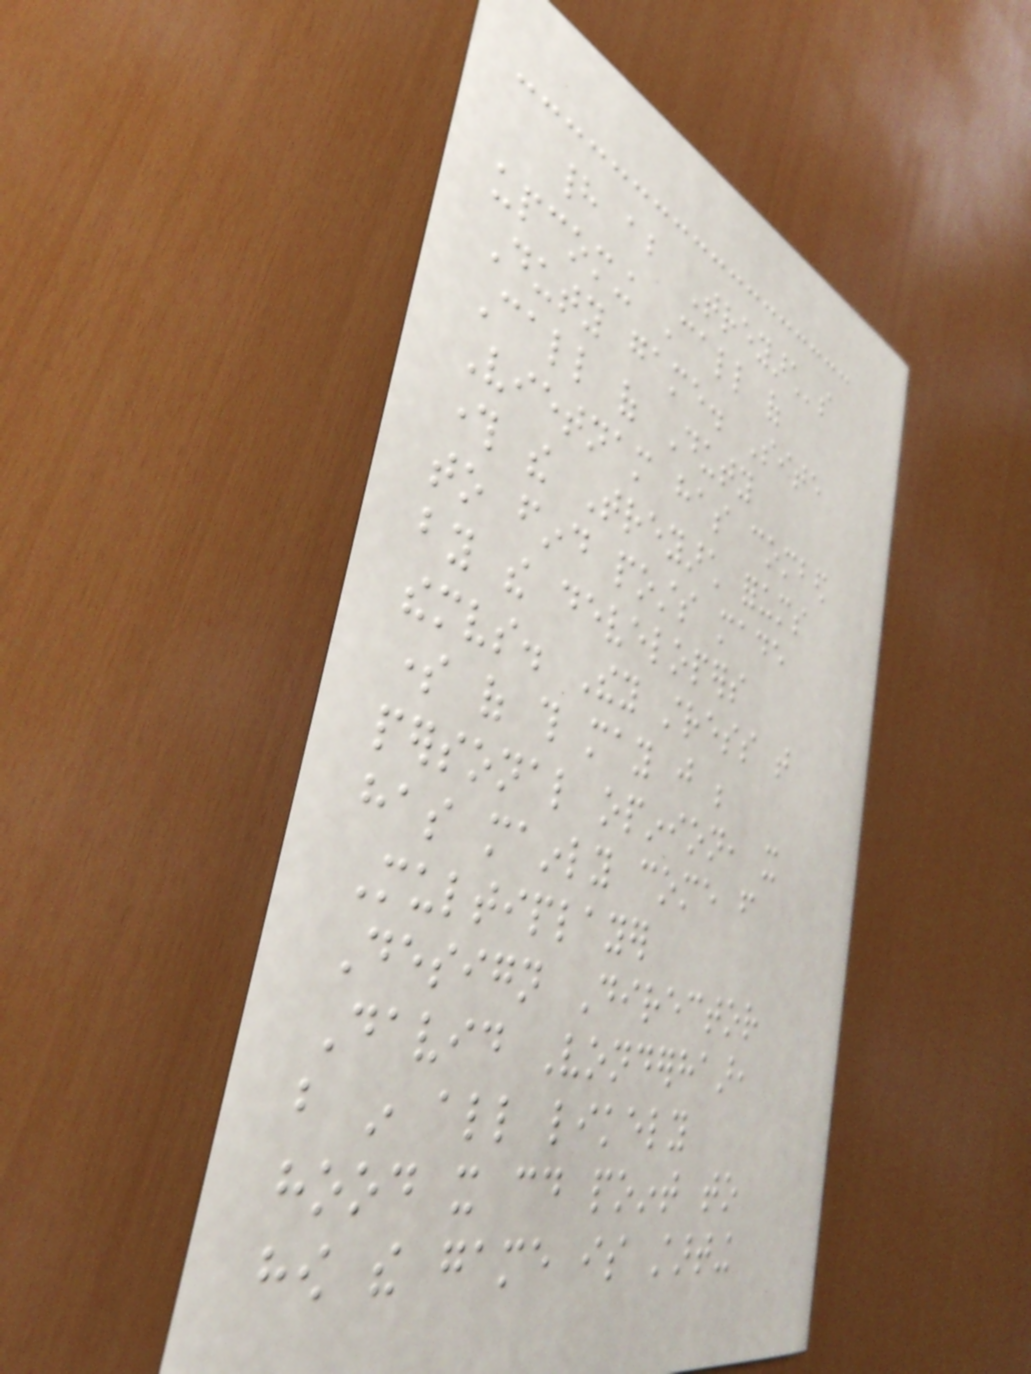had about Treyarch's
upcoming Call of
Duty game. Site
Call of Duty
Vietnam has combed
through the Treyarch forums
to find posts made
by the developers
themselves. They stress that
some of this may just be
personal opinion, it
has mainly come from
Multiplayer
Design Director
David Vonderhaar,
but in all likely
hood it could point to
how the game is starting
